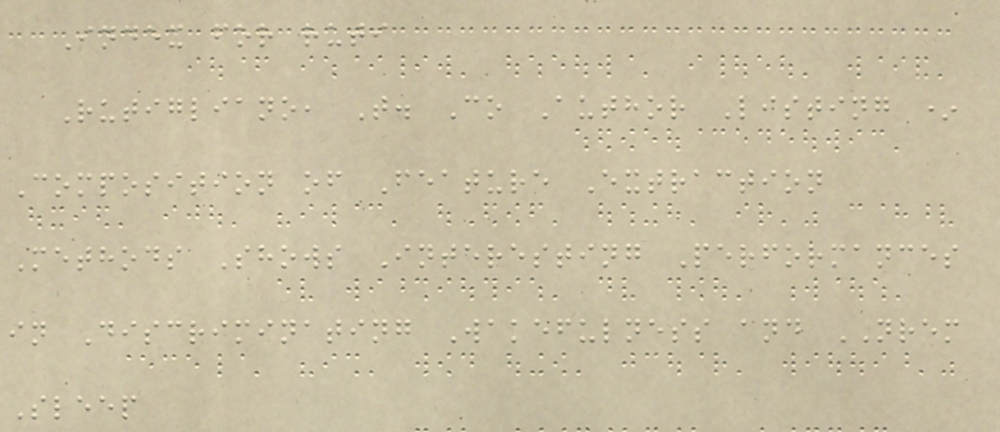Index for ruti
Rutigliano, T. Co Author Listing *
Composition of Feature Extraction
Methods Shows Interesting Performances
in Discriminating Wakefulness and NREM
Sleep
